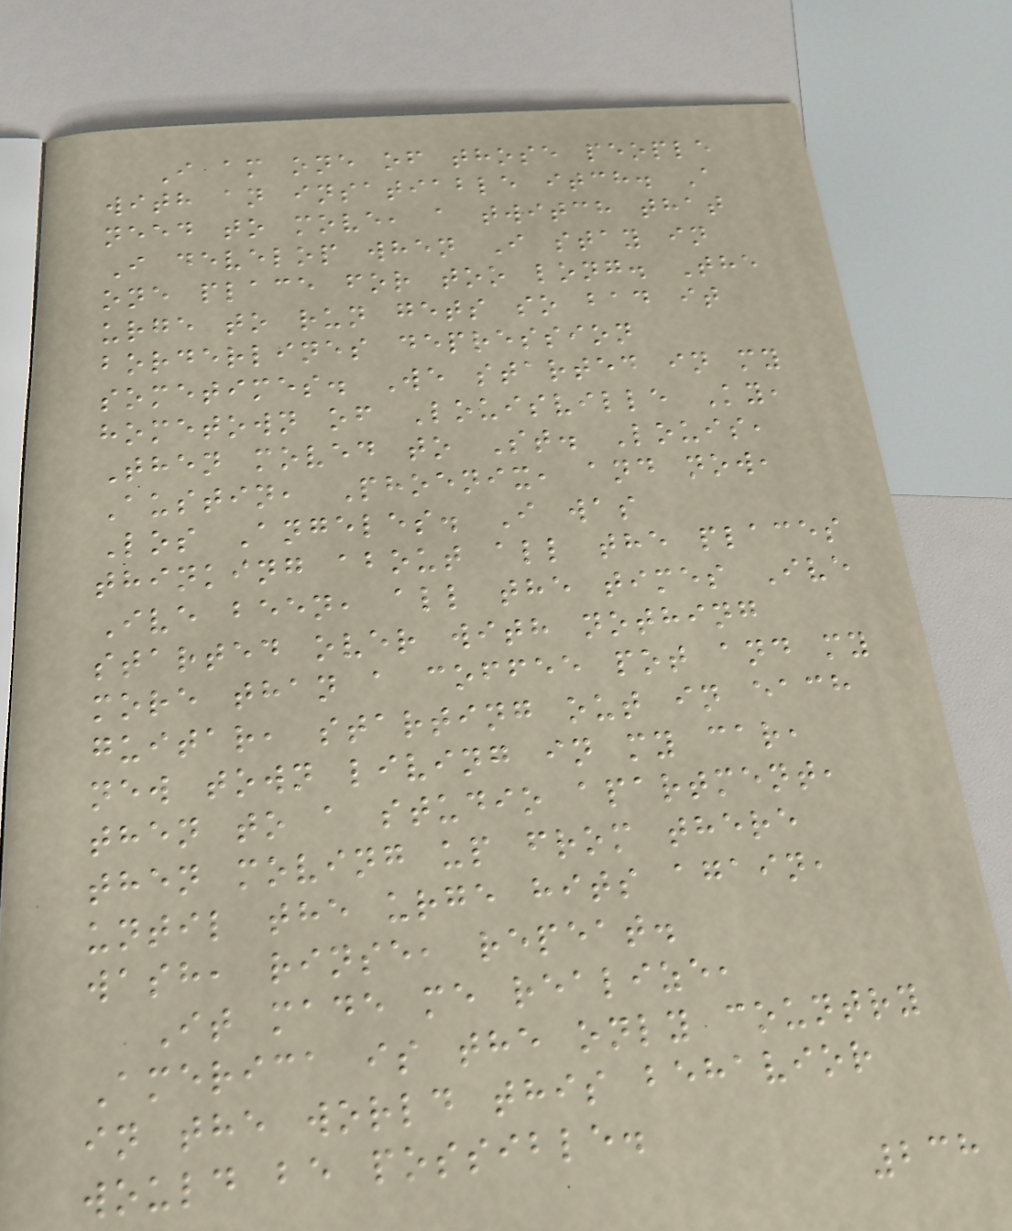I am one of those people
with an insatiable itch. A
need to move, a twitch that
I develop when I stay in
one place for too long. The
urge to run gets so bad it
borderlines depression
sometimes. We started in my
hometown of Louisville Ky,
Then moved to St. Louis,
Austin, Phoenix, and now,
Los Angeles. I was
thinking about all the places
Ive been, all the times Ive
started over with nothing
more than a coffee pot and my
guitar, starting out in each
new town living in my car,
then to a studio apartment,
then moving up from there
until the urge hits again,
wash, rinse, repeat.
It made me realize,
America is the only country
in the world this behavior
would be possible.
238
